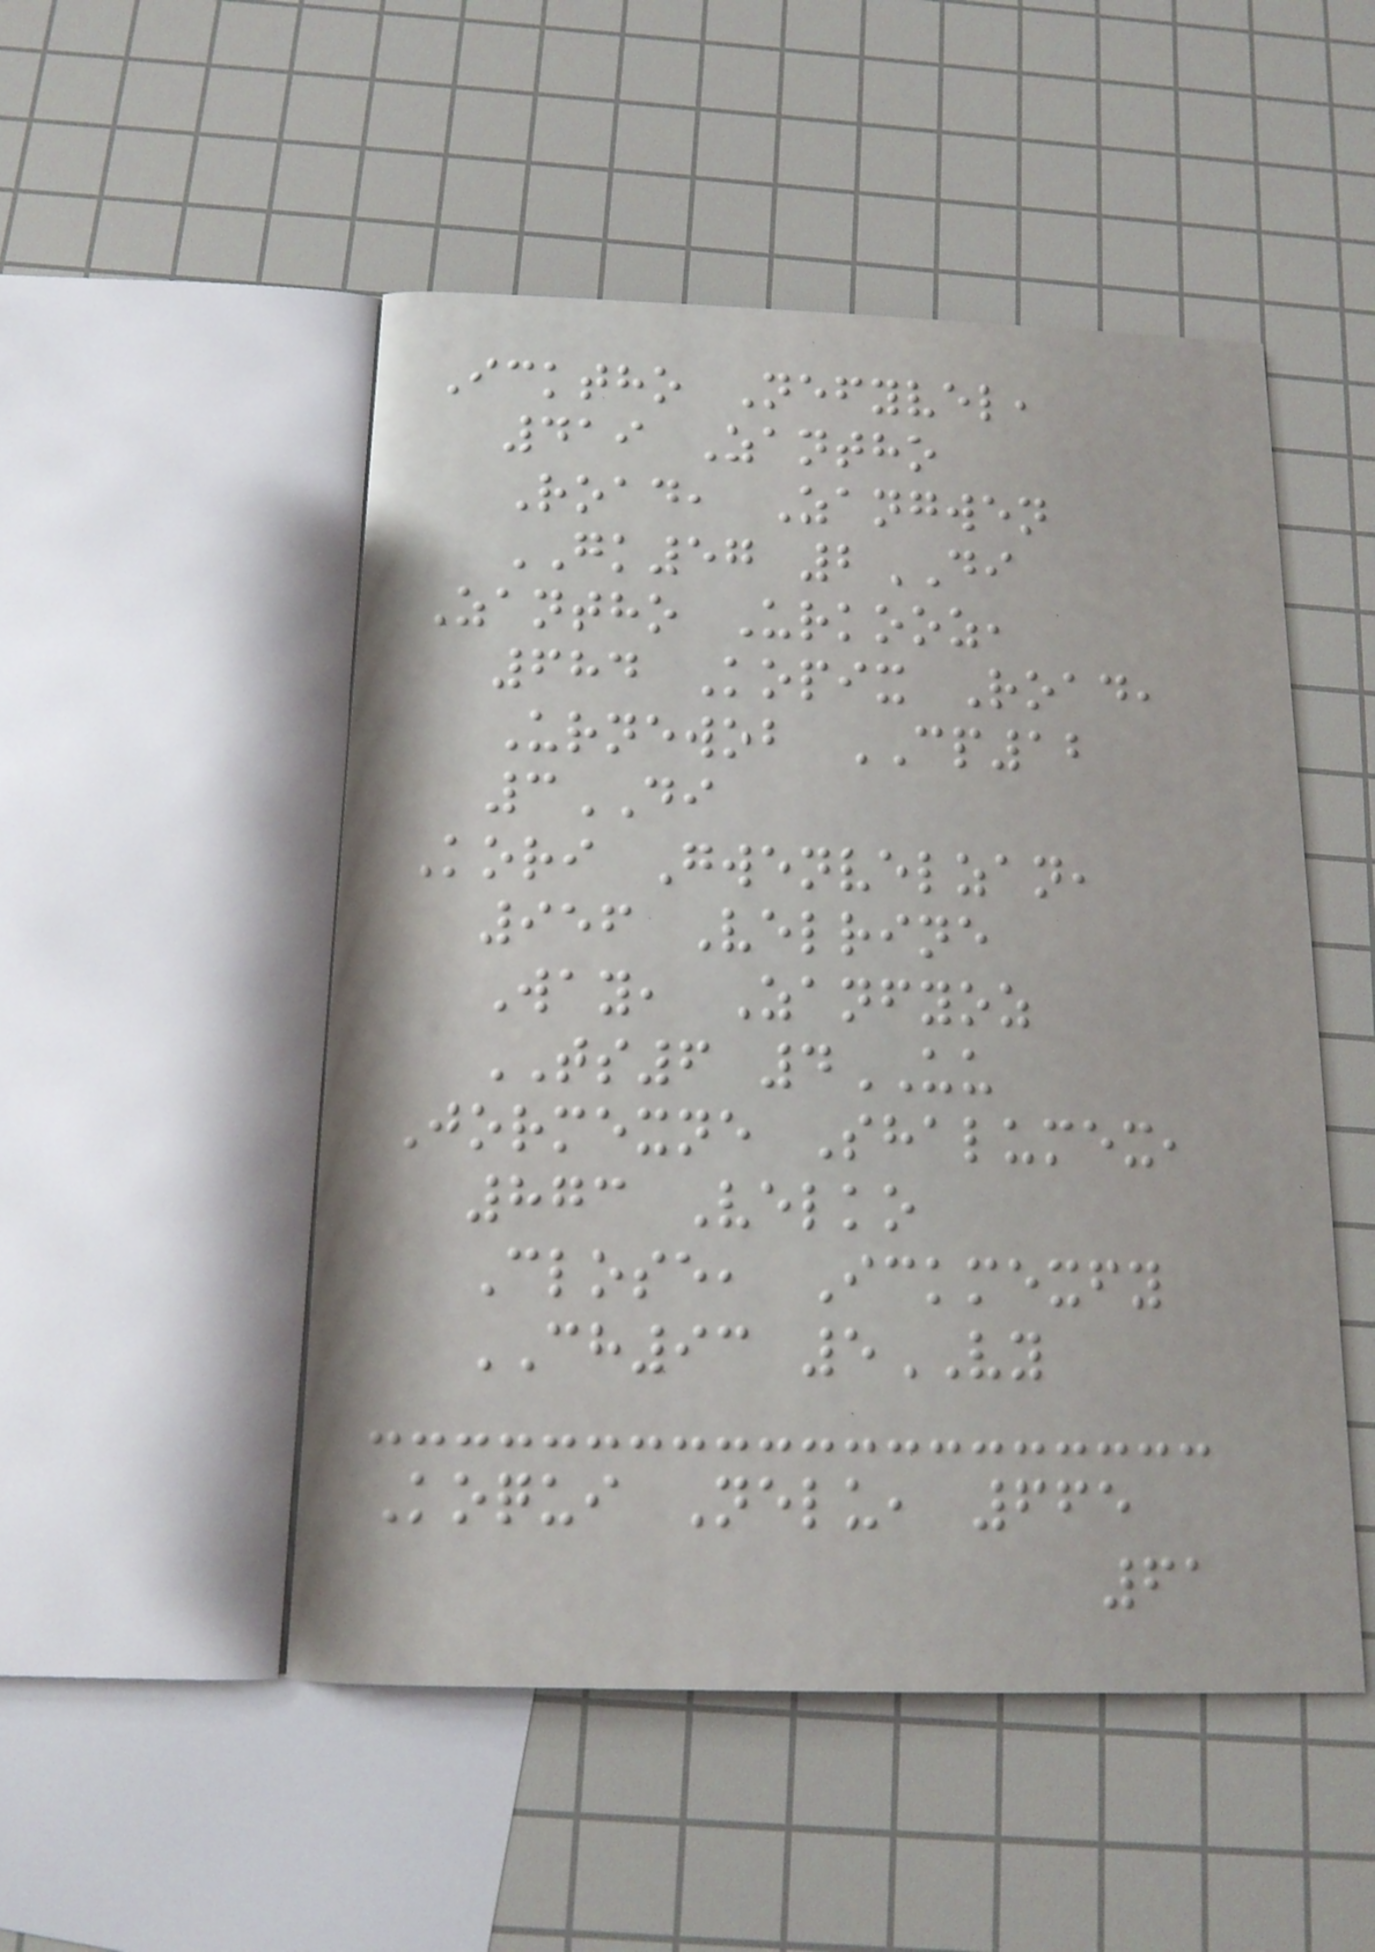Icktho Nefyvel,
419 Zantho
Road, Zangwen
GK57 2DI
Zantho Urkooz,
684 Kopix Road,
Urnewob CP12
3DI
Kori Gwenvelzan,
956 Velrine
Way, Zanfyoz
TS6 4UU
Jormexne Shalumex,
873 Velko
Close, Ickmexfy
CH93 5VY
Koqui Nelu, 665
61
